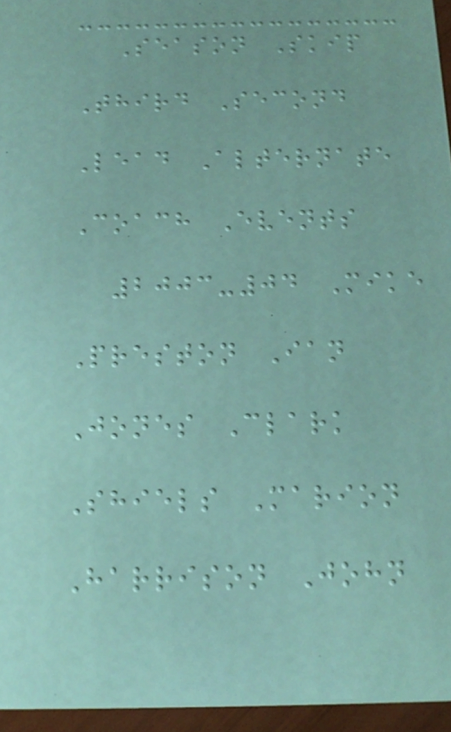Season Skip
Third Second
Lead Alternate
Coach Events
2003-04 Mike
Preston Ian
Jones Clark
Shiels Marion
Harrison John
